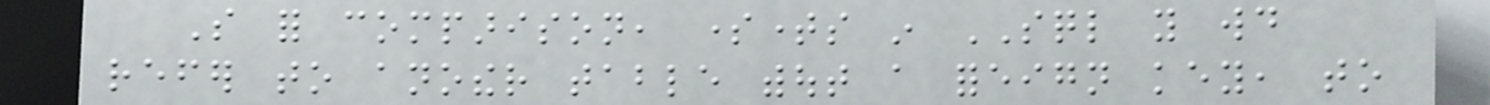So for comparison, sometimes in SQL you would
refer to another table without a foreign key, to
